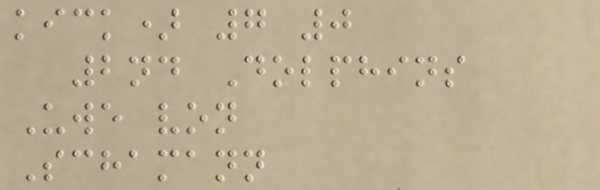kick) 7 0
2nd Dolphins
Uwe von
Schamann
